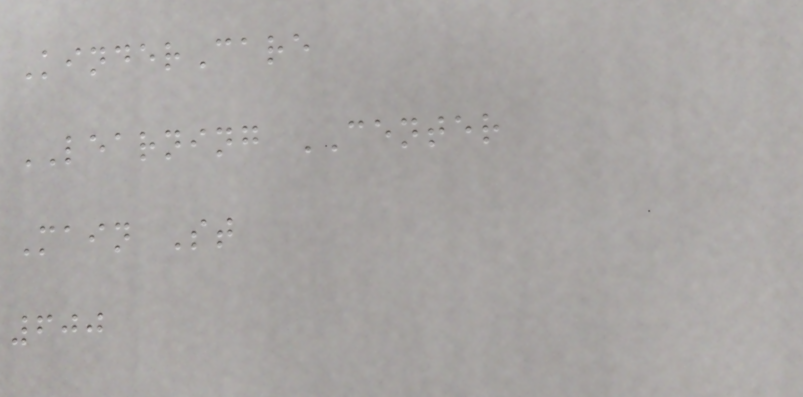KinderCare
LEARNING CENTER
Main St
600
